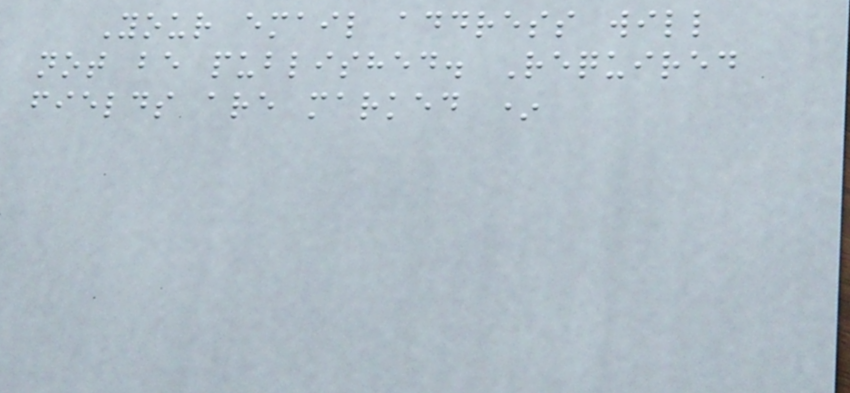Your email address will
not be published. Required
fields are marked *
